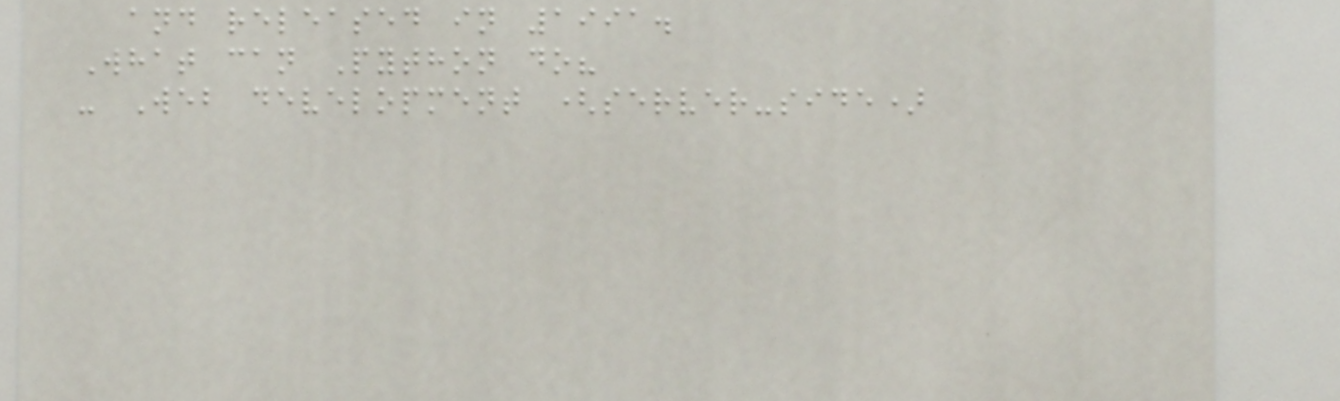and released in 1991.
What can Python do?
- Web development (server-side)
